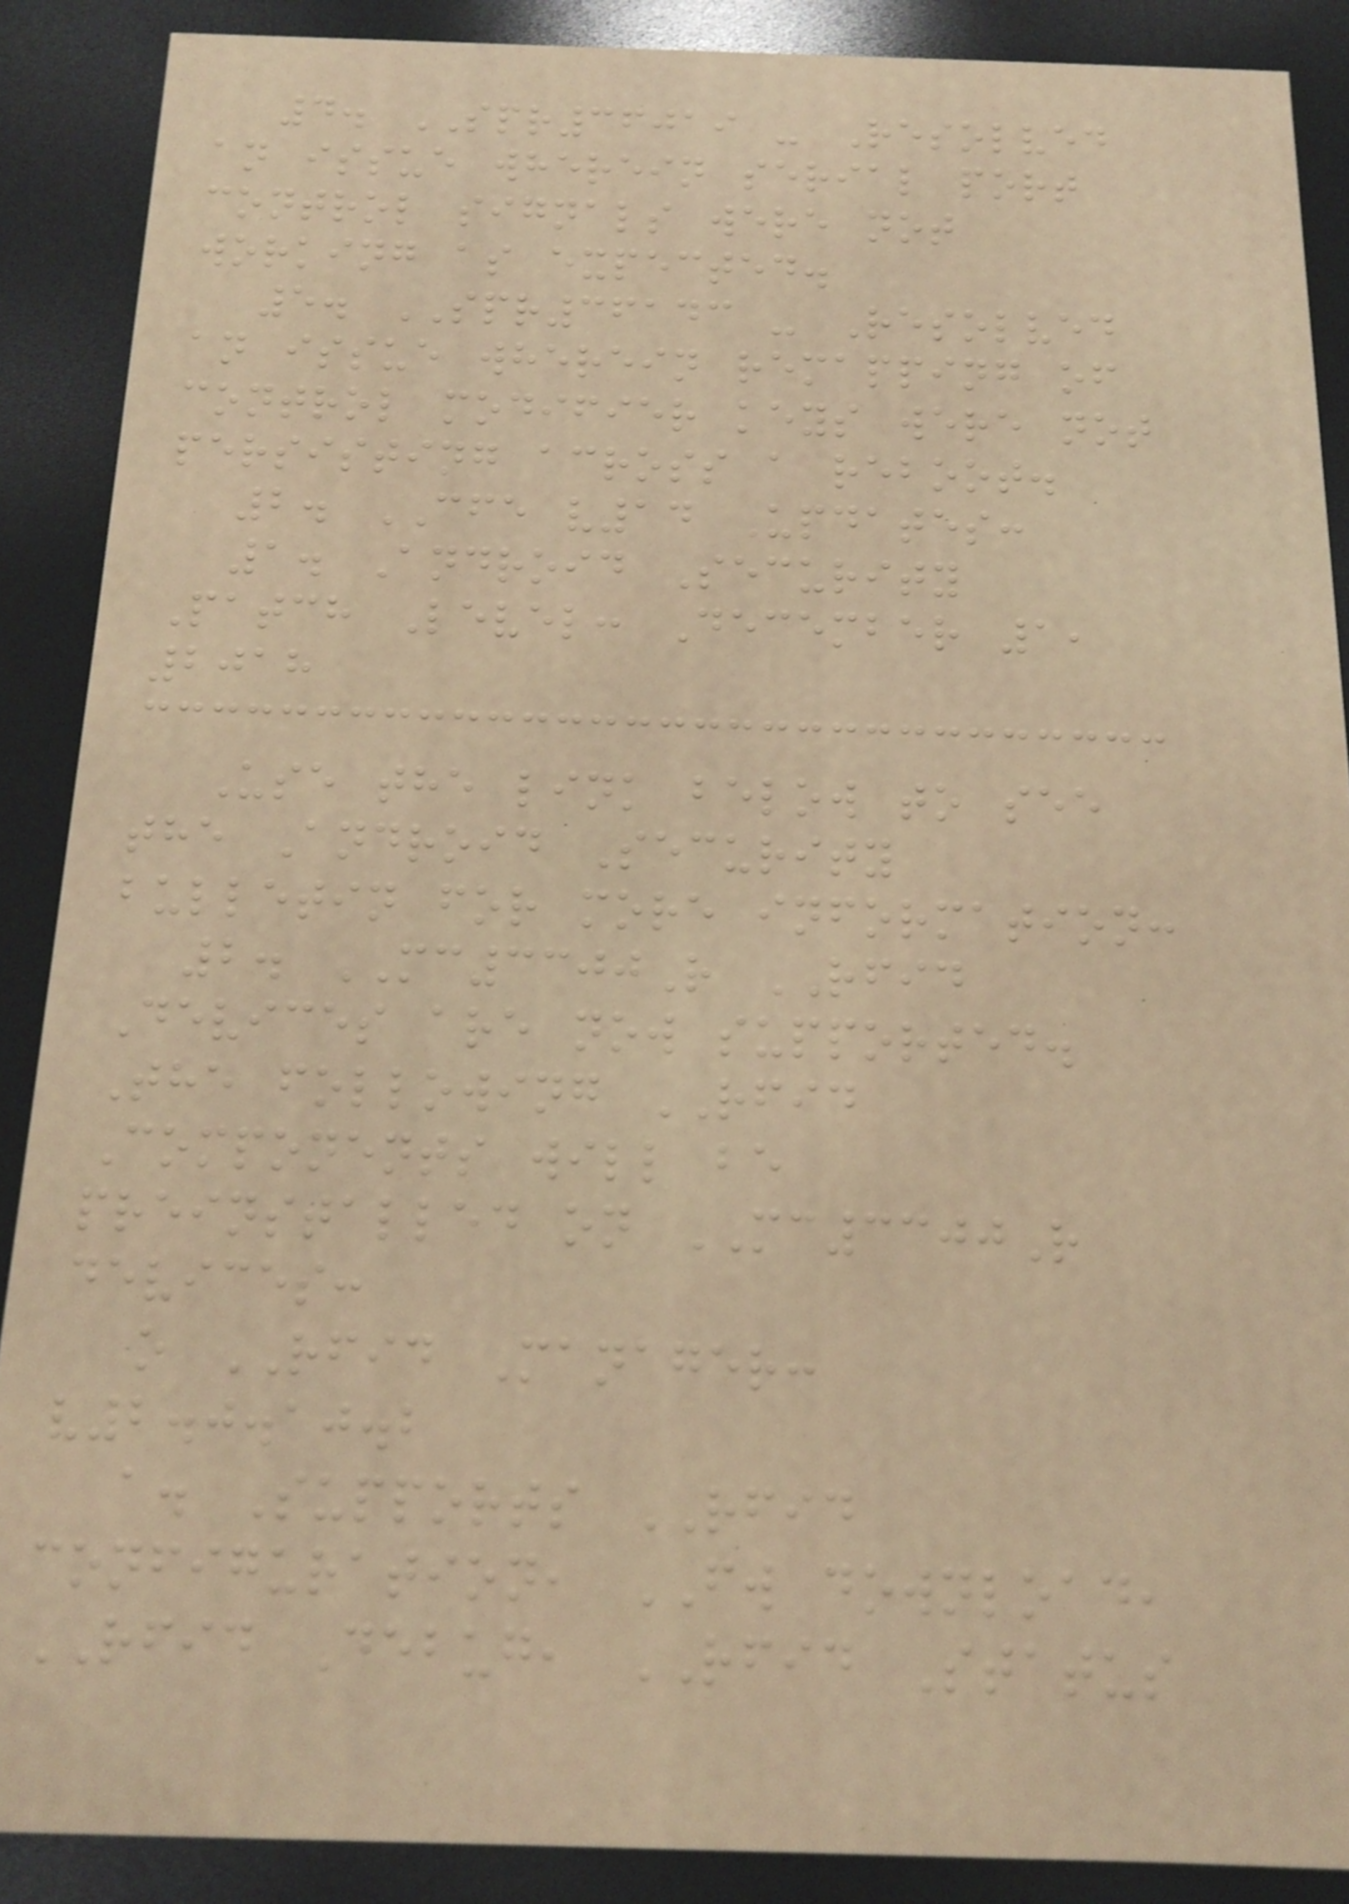4. SPR36019 - Resolved
an issue wherein serial port
control signals were not
working as expected.
5. SPR36143 - Resolved
an issue wherein remapping of
control modifier keys were not
persisting across a reboot.
2. CFE v14 Updates:
1. Android Security
Patch Level: December 1,
2018
Use the link below to see
the Android Security
bulletin for more information:
2. MC3300R RFID
Devices are now supported.
The following RFID
Components will be
preinstalled on MC3300R
devices:
o RFID Manager:
v2.0.10.2
a. Supports RFID
configuration, FW download,
RFID Debug, RFID Status
